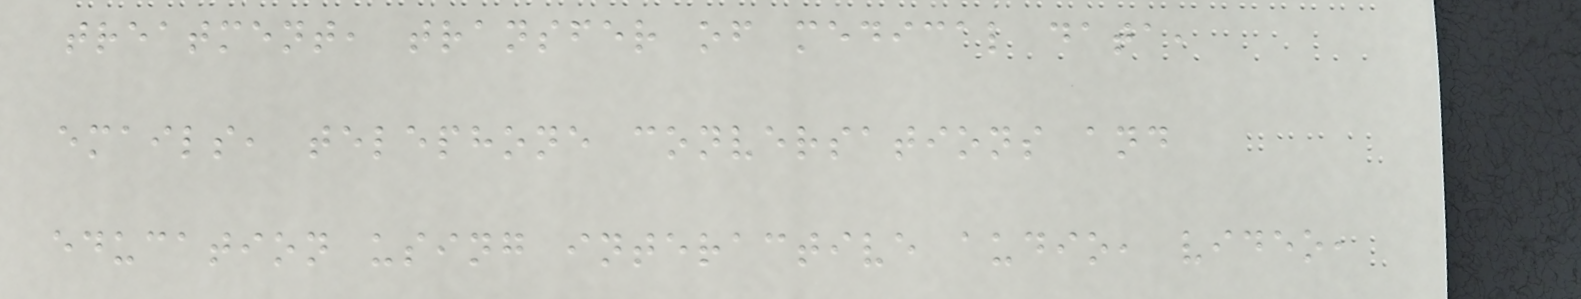treatment, transfer of medical data,
emails, telephone conversations and
education using interactive audio, video,
